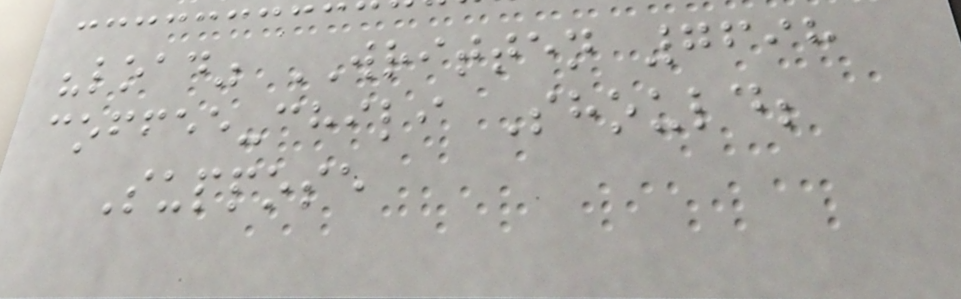"load" WRITTEN 7698
coffee-chili Should;
Suppose
